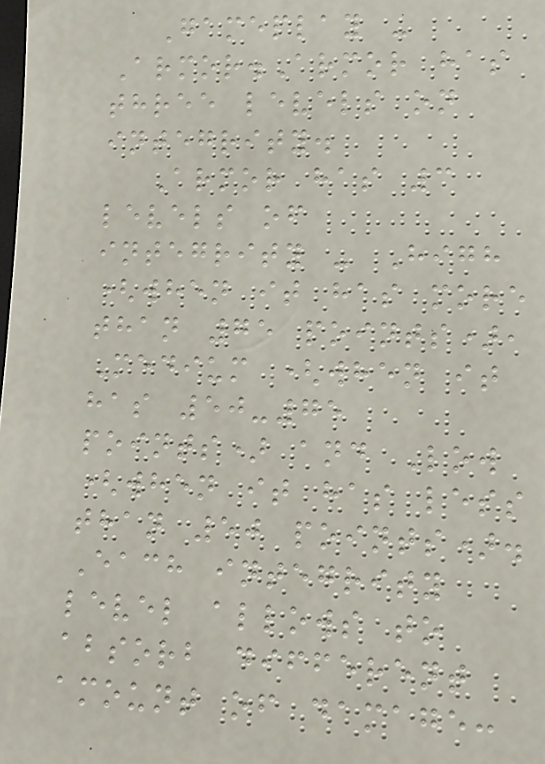Gameplay -
Armor.Armor has
three levels on
integrity.
Armor has 3
levels of
integrity - High
(when it has more
than 75 points),
Medium (when it
has 50-75
points) and Low
(when it has less
than 50 points).
Each integrity
level allows to
absorb different
amount of damage:
